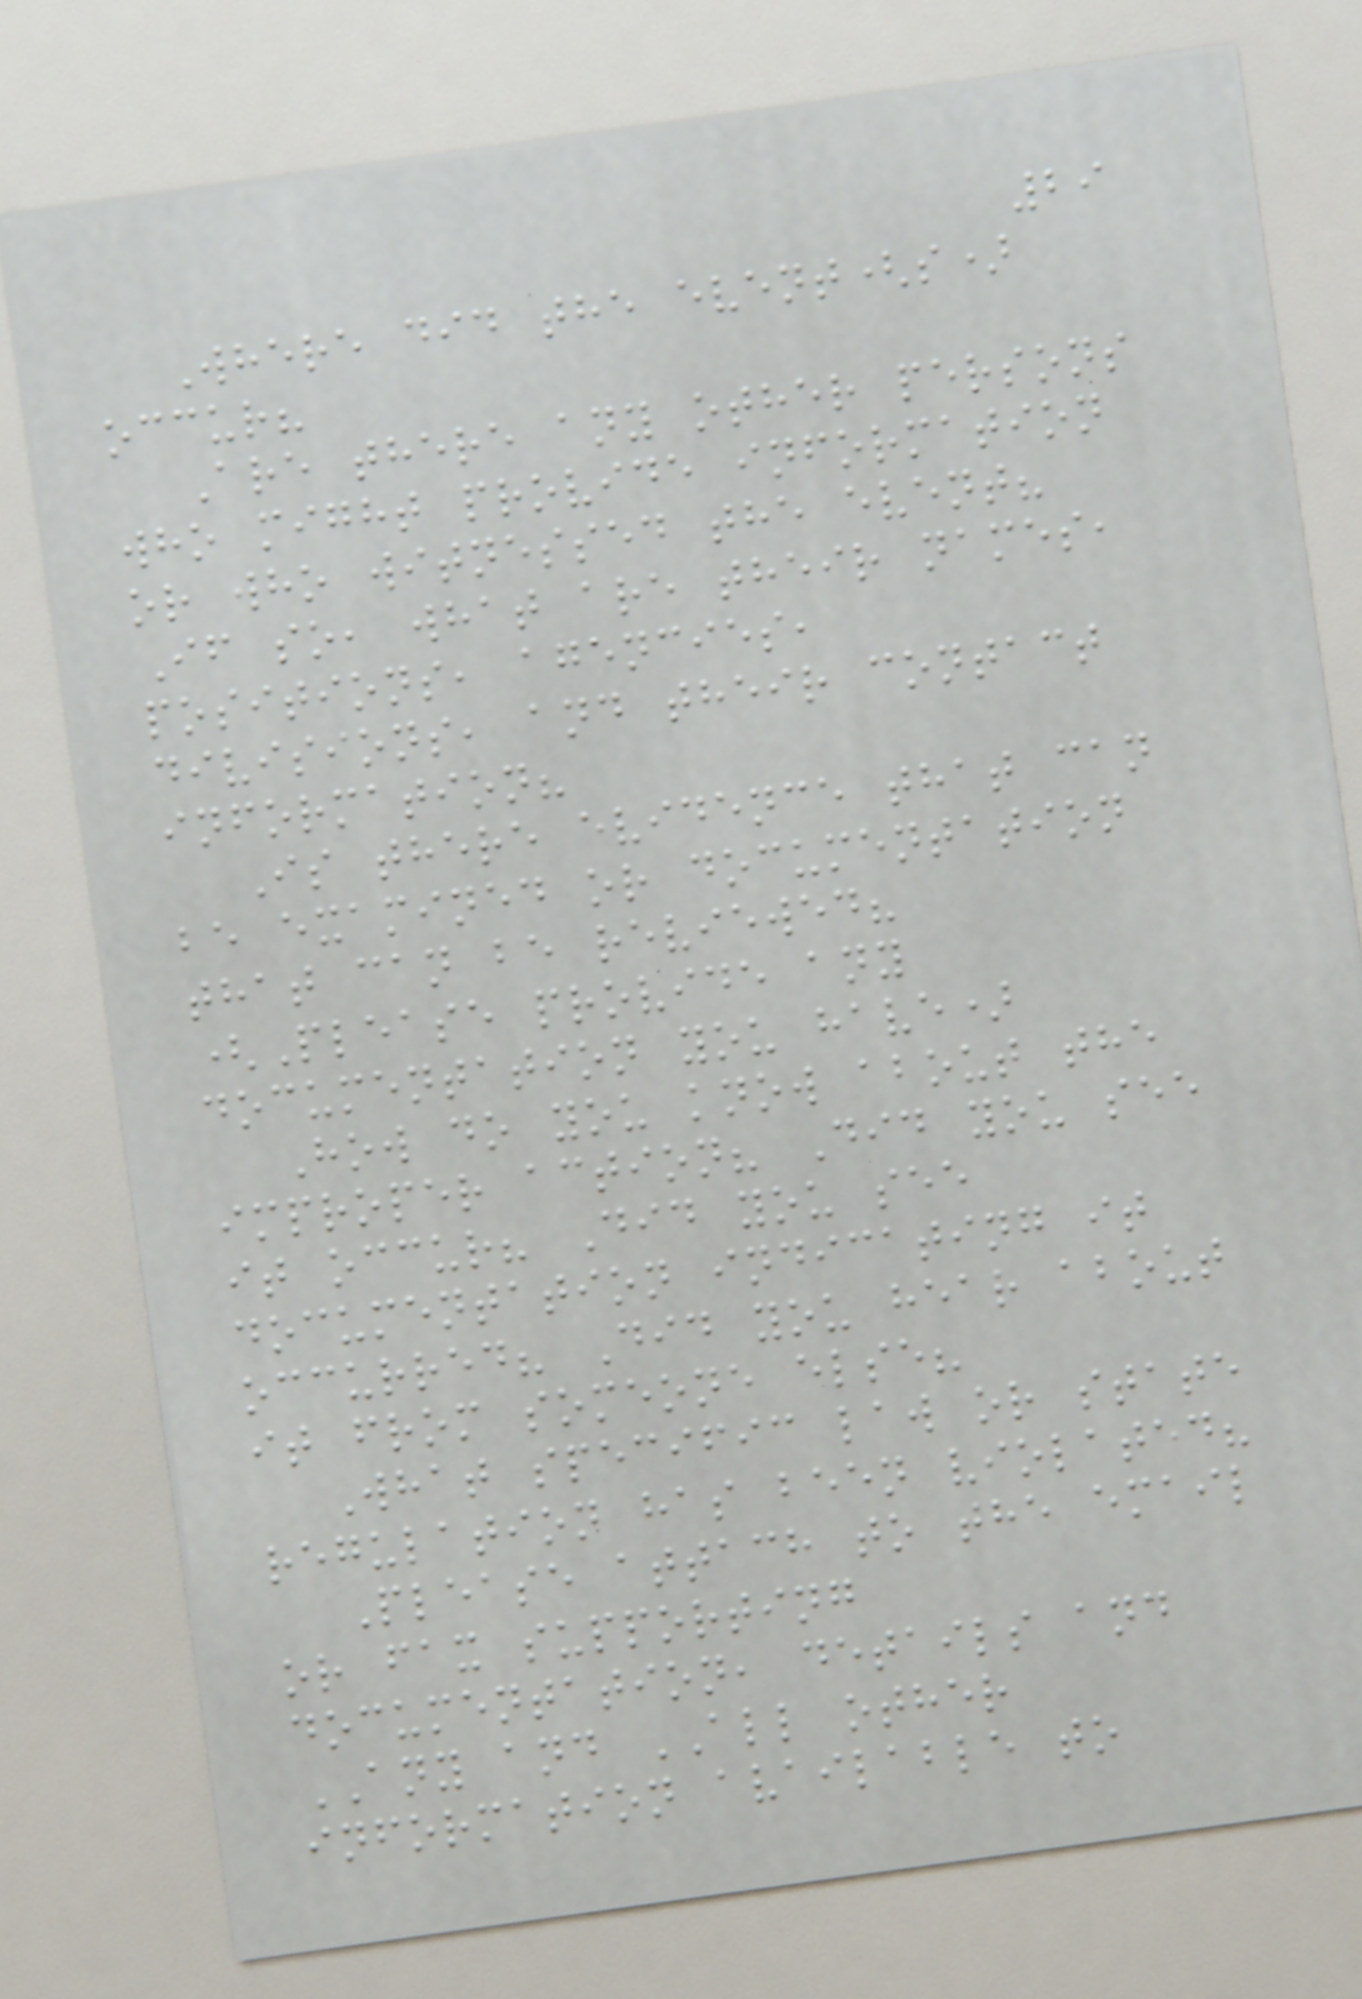29
Where did the event(s)
occur?
Are there any other persons
who might provide information
or who witnessed the event?
If so, what are their names,
positions, agencies,
divisions, and their contact
information?
Is there evidence that can
be examined or documentation
that can be reviewed?
(Please provide any
documentation you have)
How do you know about the
improper action? Did you see
it occur? Did you see
documentation indicating it
occurred? Did you hear about
it from someone else?
What specific law or state
regulation has been violated?
Please attach to the email
or fax supporting
documentation, details and
ANY and ALL other
information available to
